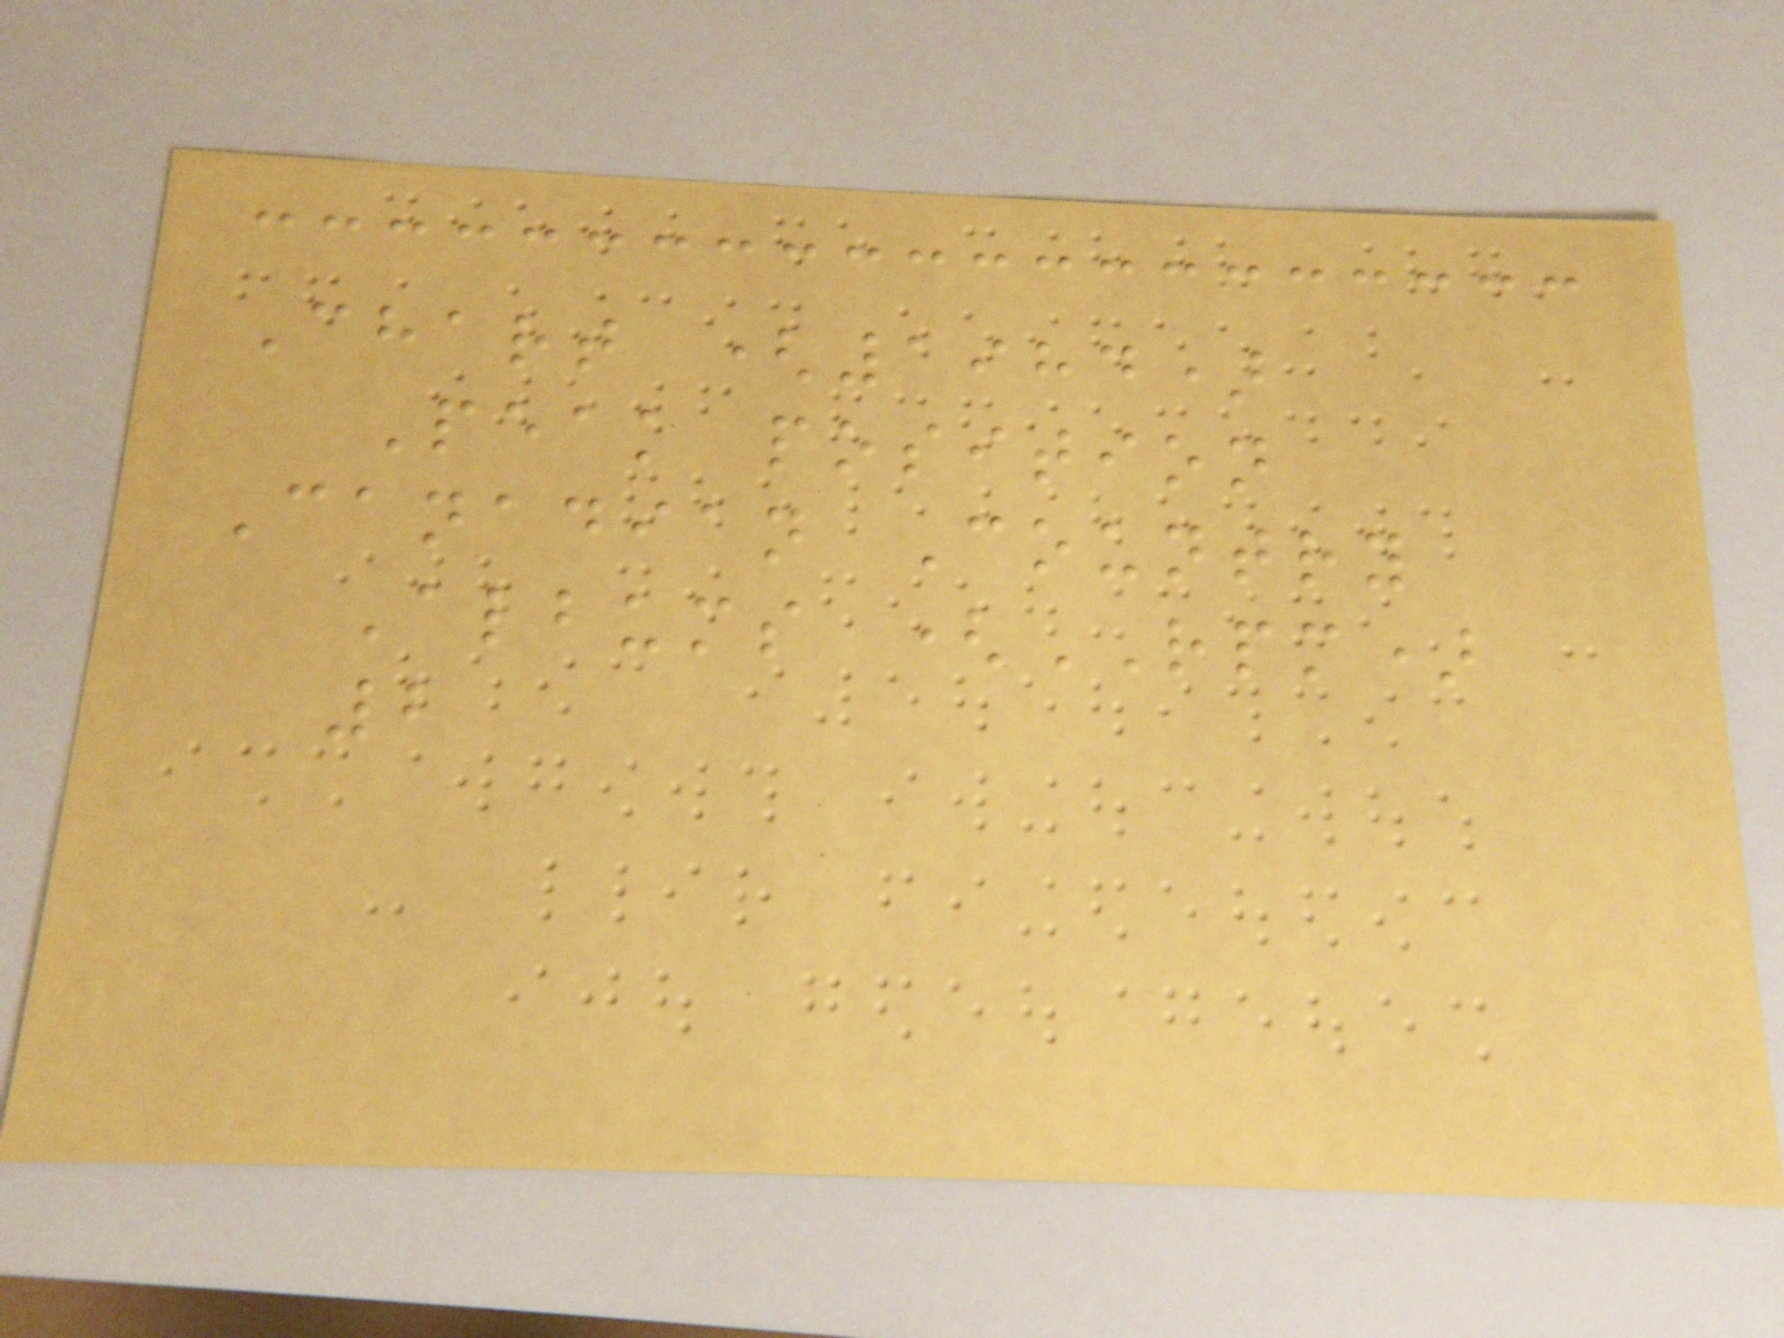Chart (1984)
Peak position
Canadian Country
Albums (RPM)
2
